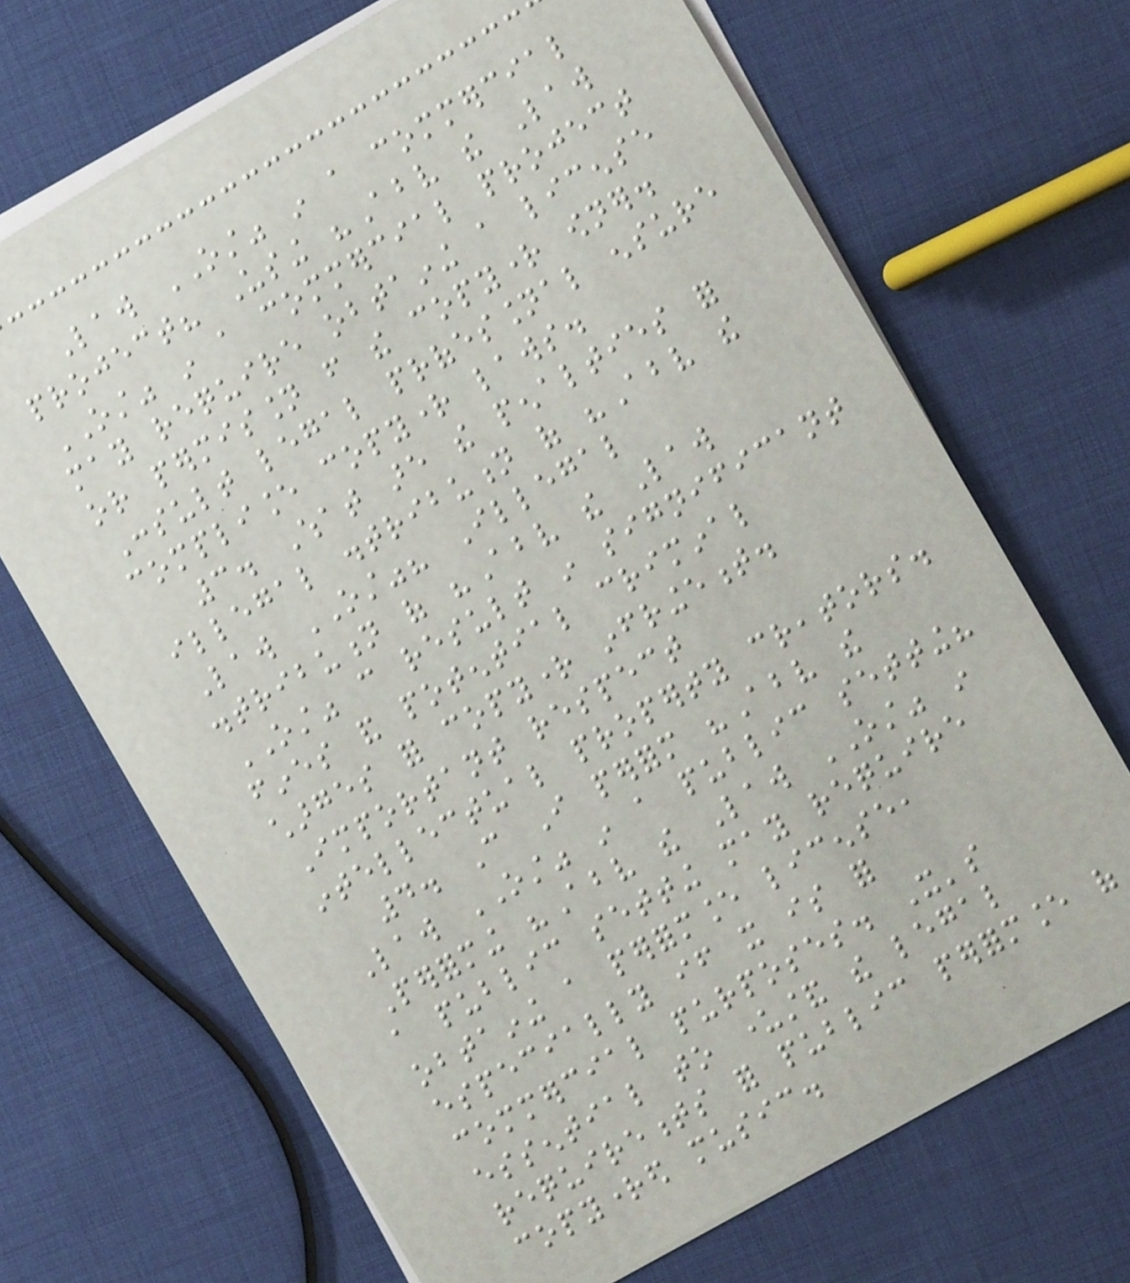Law OST" in a commercial
project? Using "Above the Law
OST" in a commercial project
may require obtaining a license
or permission from the copyright owner.
Consult legal professional ensure
compliance copyright laws.
3. What are the penalties for
illegal distribution of "Above the
Law OST"? Illegal
distribution of "Above the Law
OST" can result in significant
fines and potential criminal
charges for copyright infringement.
Important respect
intellectual property creators.
4. Can I perform "Above the
Law OST" in a public setting?
Performing "Above the Law OST" in
a public setting may require
obtaining a performance license,
especially if it is for
commercial purposes. It's
essential to understand the legal
requirements for public performance of
copyrighted music.
